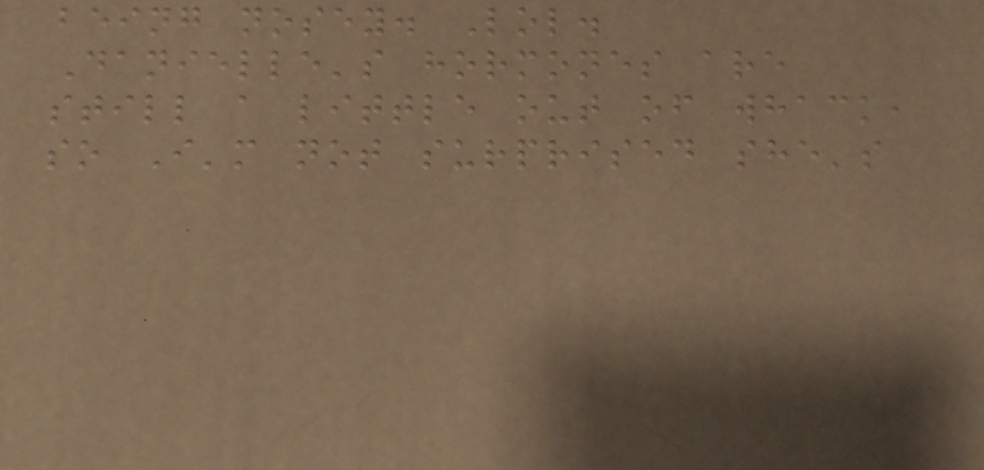being nosey. Lol.
Danielle's hormones are
still a little out of whack,
so I'm not surprised she's
